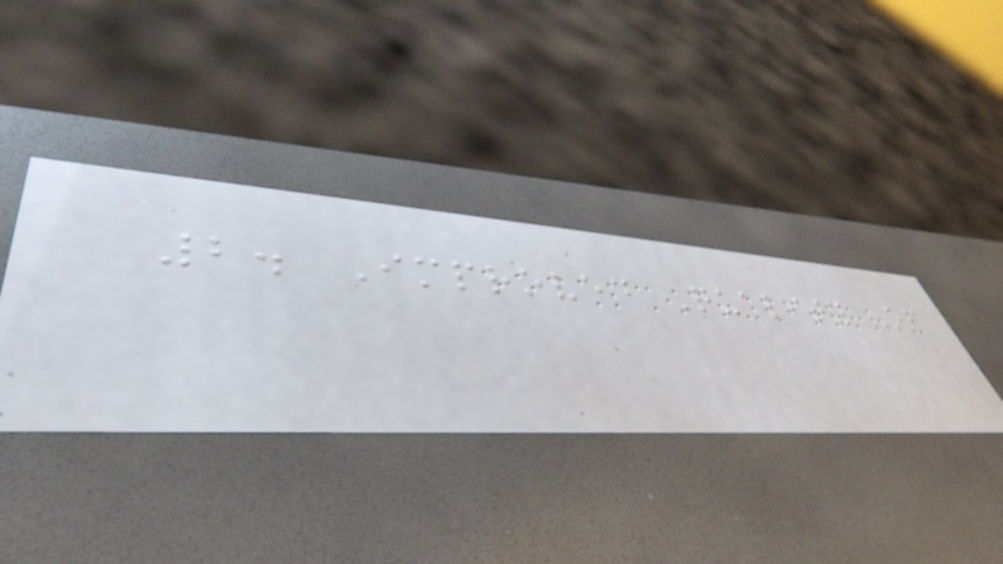2. Improved Quality Of
